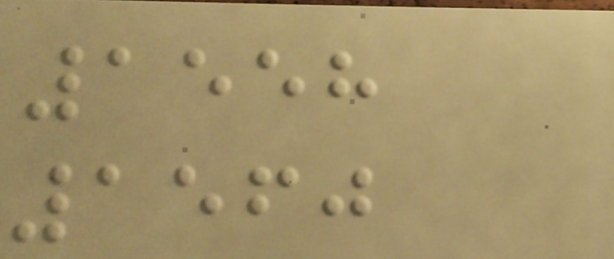1558
1560
